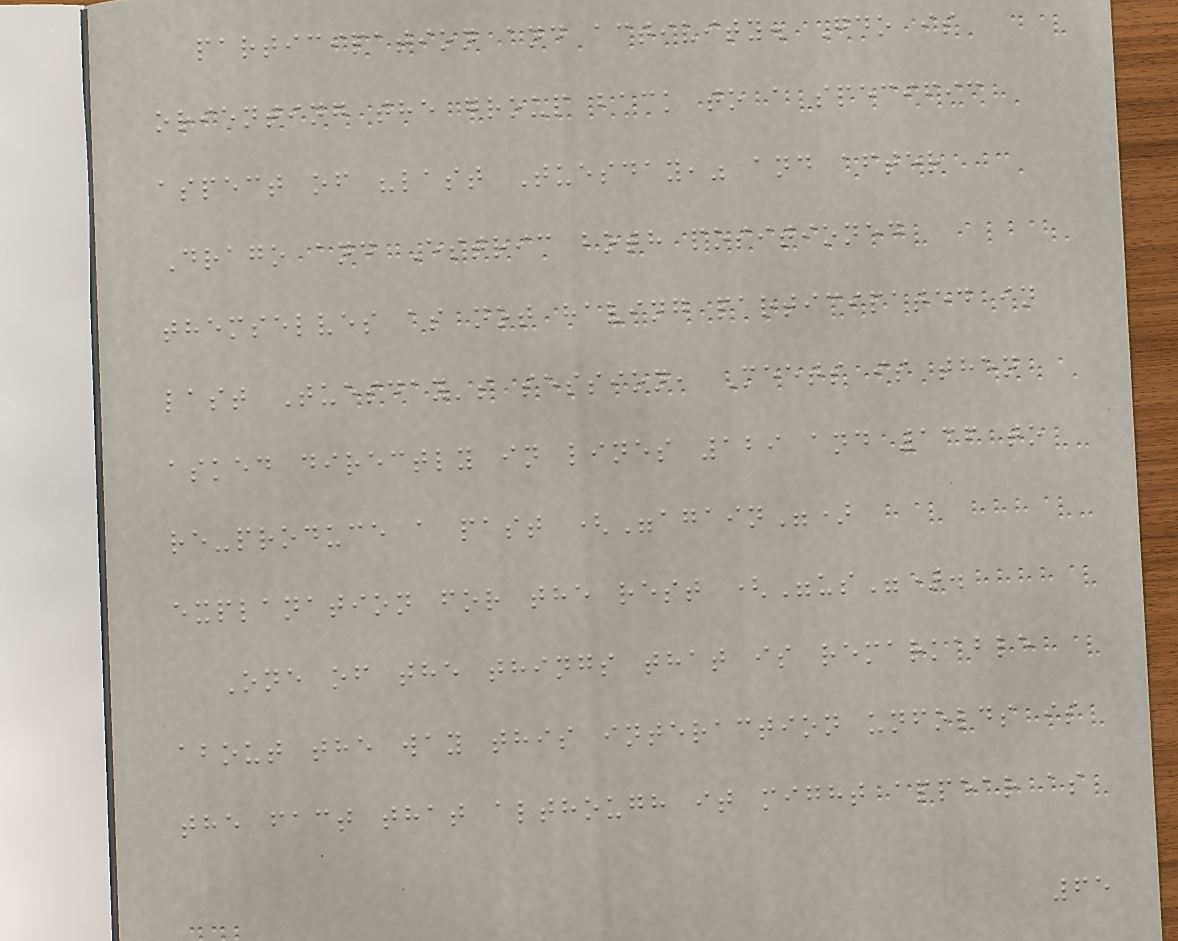participation and activity. Gdo is
orienting the group back to a specific
aspect of "last Tuesday," and after
Drago and Estric both positioned
themselves as not having participated in
last Tuesday's session, Meets is then
asked directly in lines 129 and 136 to
re-produce a past ("again")
explanation for the rest ("us").
One of the things that is remarkable
about the way this interaction unfolds is
the fact that although it might appear as
65
